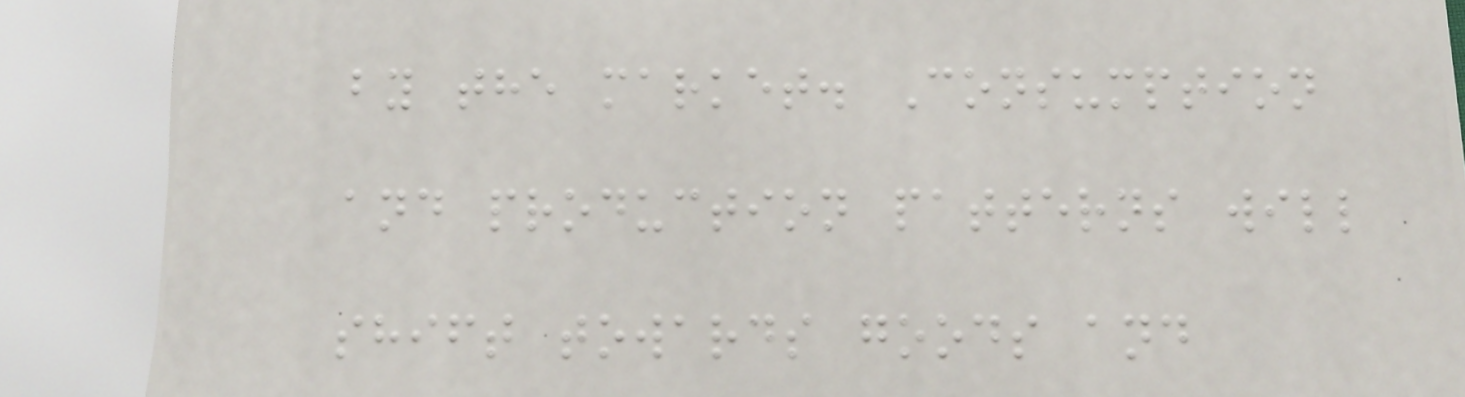by the market. Consumption
and production patterns will
shift towards goods and
